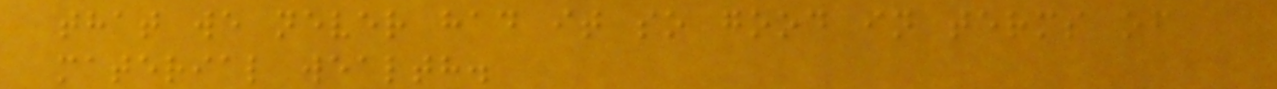that we never had it so good in terms of
material wealth.
